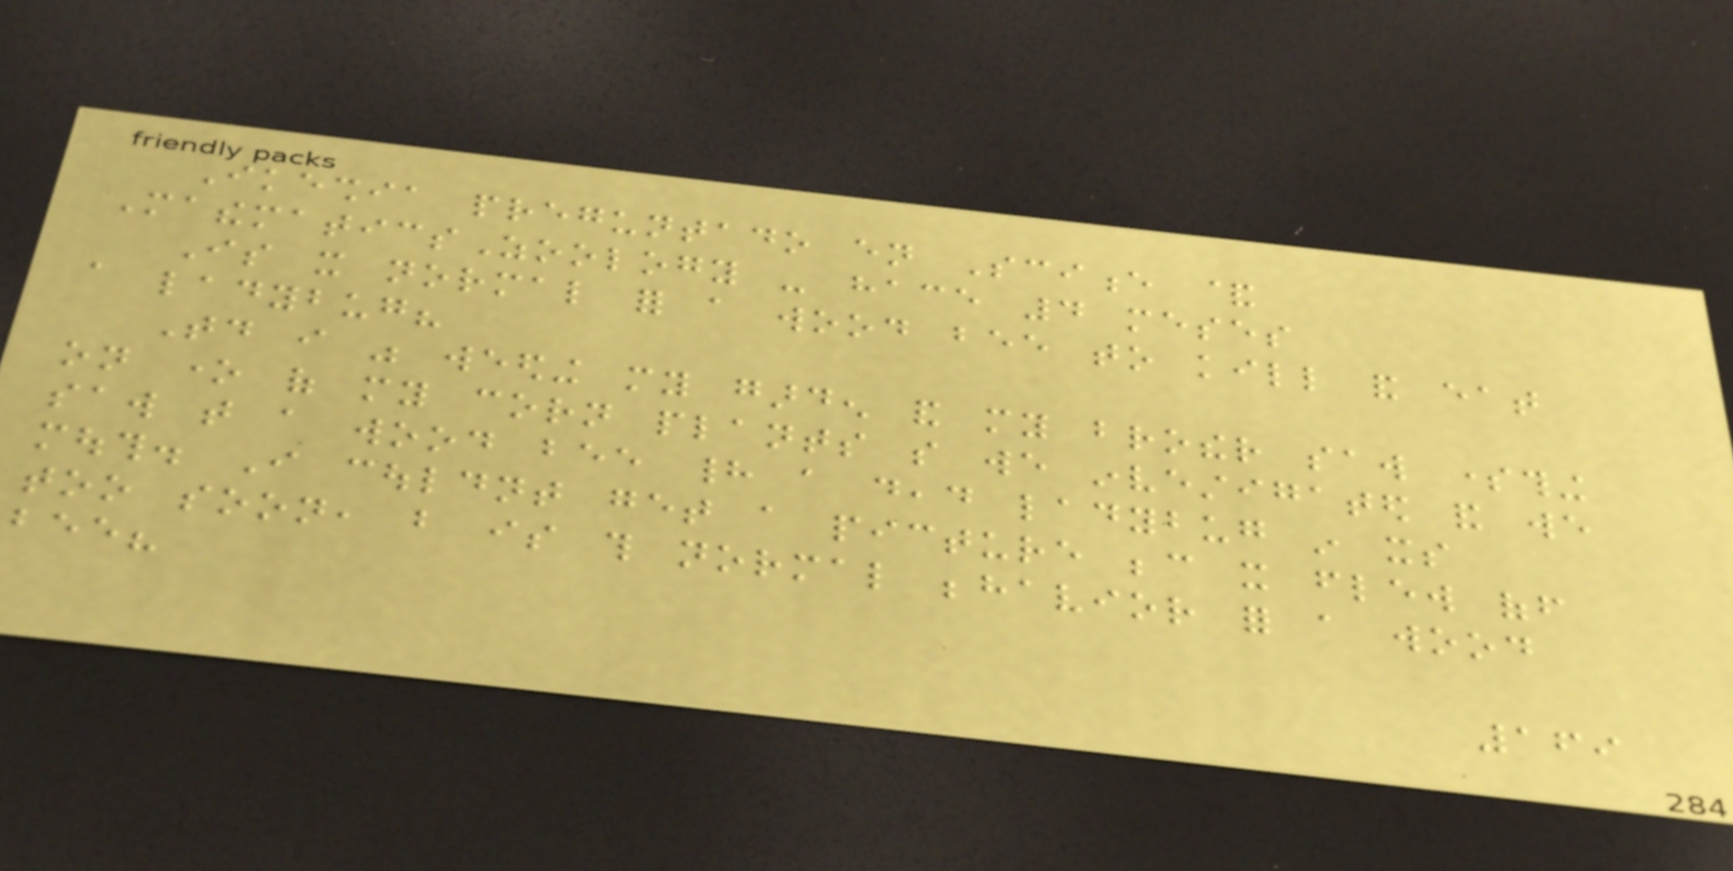Ikeshia preguntado en Science &
MathematicsZoology - hace 4 meses
Is it normal for a wood bee to kill and eat
a ladybug?
Today i was weeding my garden and my brother saw something
on one of my corn plants so we investigated and we
saw that a wood bee had a dead ladybug in its
mouth. I couldnt get a picture because it flew off
too soon, but is this normal behavior for a wood
bee?
169
